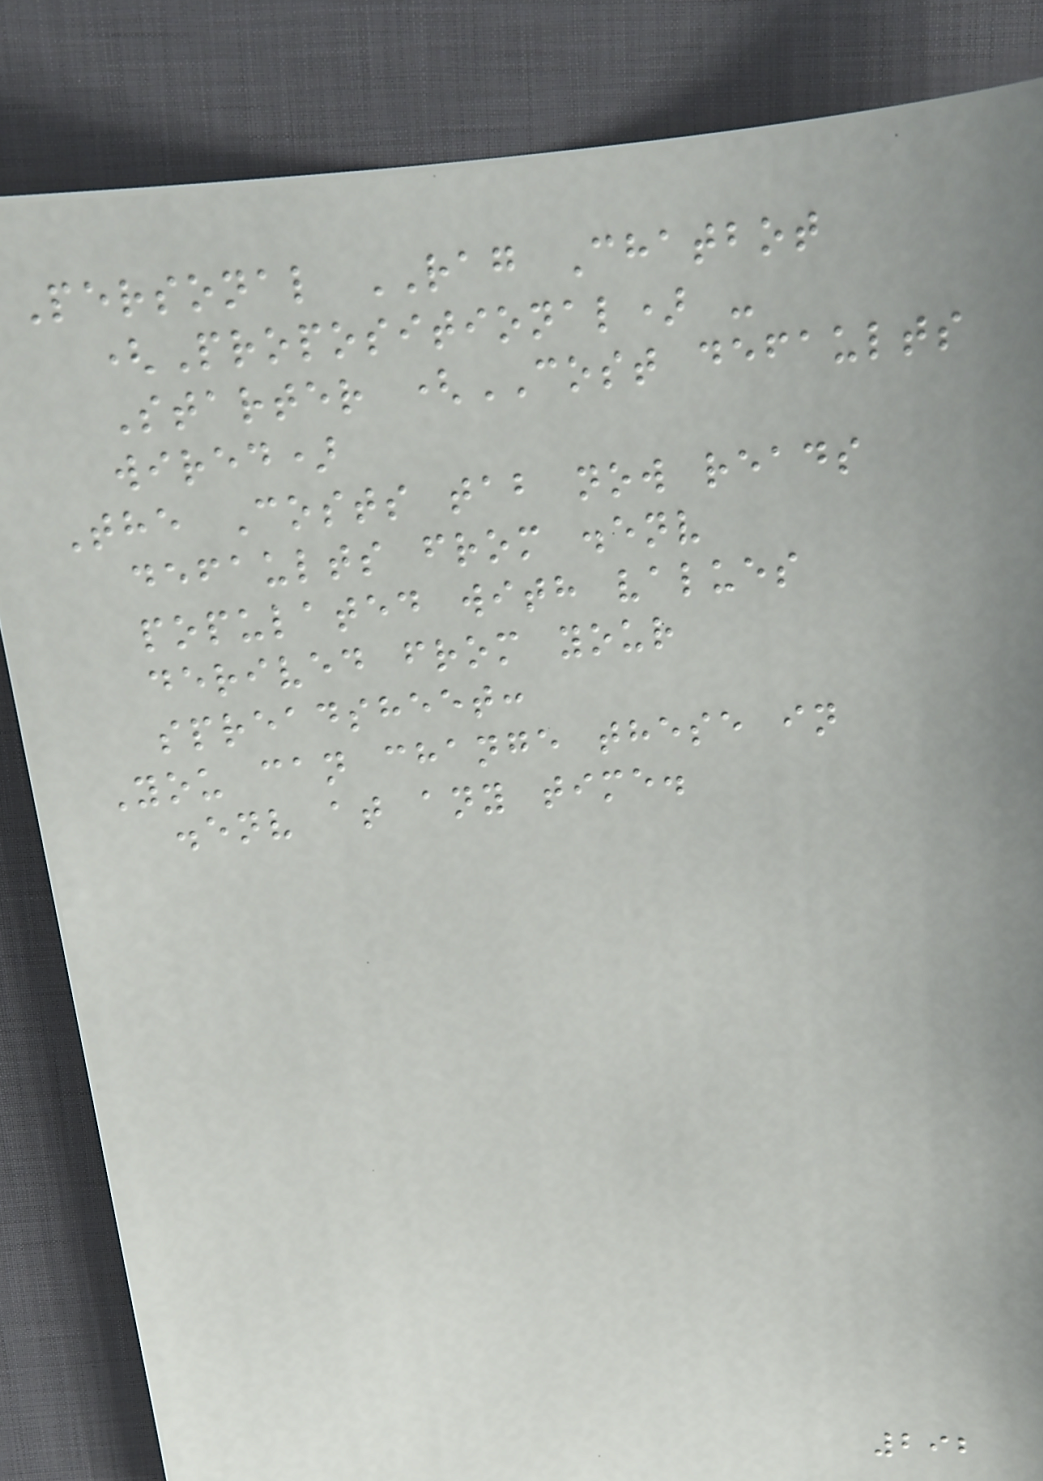Personal RAG Chatbot
(Propositional) -
Starter (COST defaults
wired)
The Costs tab now reads
defaults from .env
populated with values
derived from your
spreadsheet:
You can change these in
.env at any time.
292
